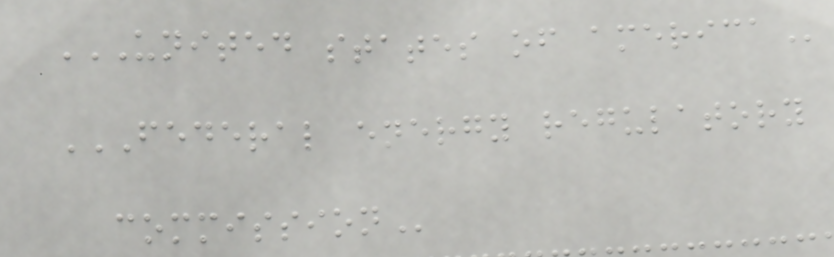UNITED STATES OF AMERICA
FEDERAL ENERGY REGULATORY
COMMISSION
